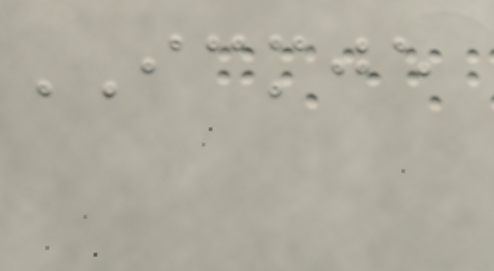ICMJE
